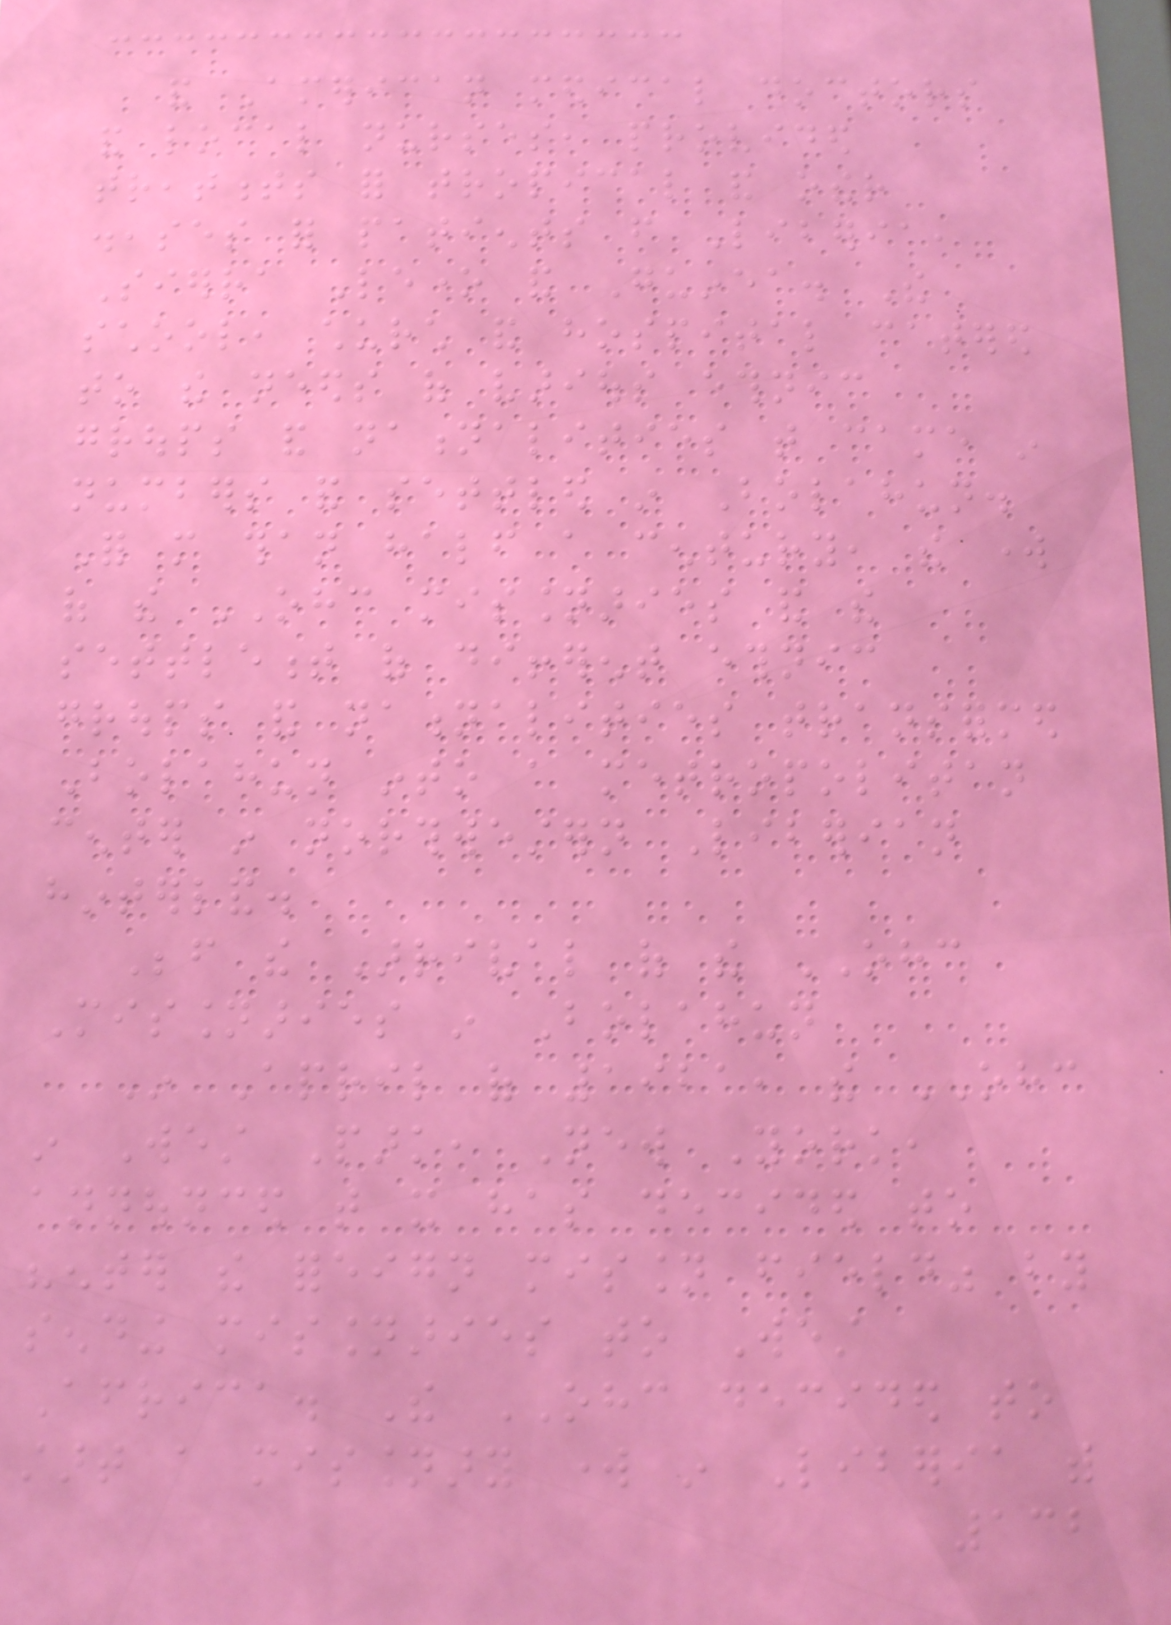and American medical doctors
and local nurses, provided
treatments for tropical and other
diseases for patients from Liberia,
Sierra Leone and Guinea. The
school, church and hospital catered
to the needs of various ethnic
groups and nationalities that came in
numbers and settled in Bolahun.
For more than half a century, the work
of the OHC missionaries and the
settlement of different ethnic
groups and nationalities transformed
Bolahun into a metropolitan
center in northwestern Liberian
hinterland.
Before the Arrival of the OHC
Missionaries in Bolahun
In April of 1921, the OHC
in West Park, New York,
announced that it has decided to
"enter the foreign mission field" by
sending missionaries to West
Africa. The OHC decided to
start a missionary work in Liberia with
132
